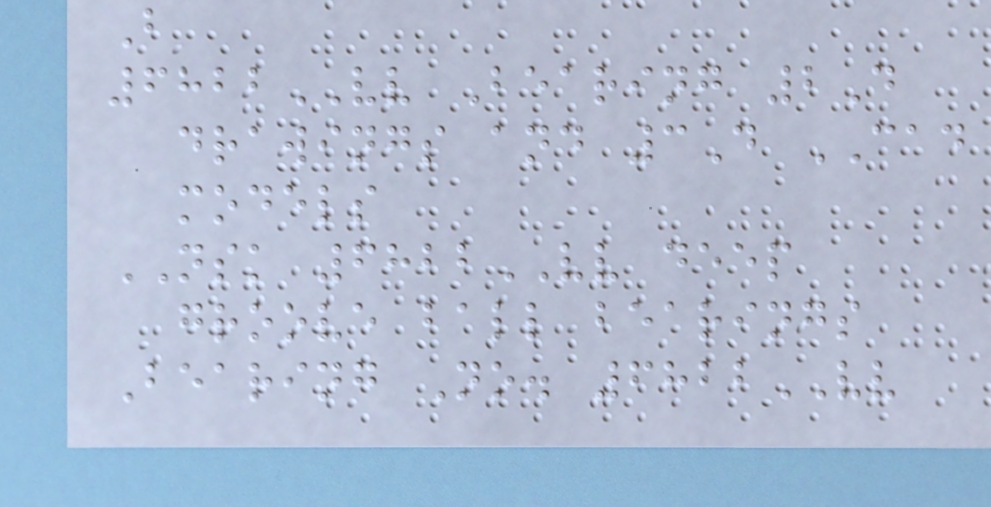B
6822VV Bearing 2D
drawings and 3D CAD
models
NSK 6822VV deep
groove ball bearings
Bearing No. 6822VV
